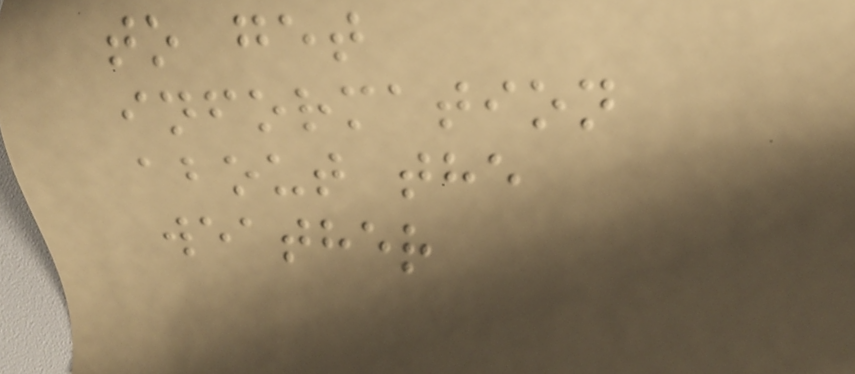to get
information
about the
weather
